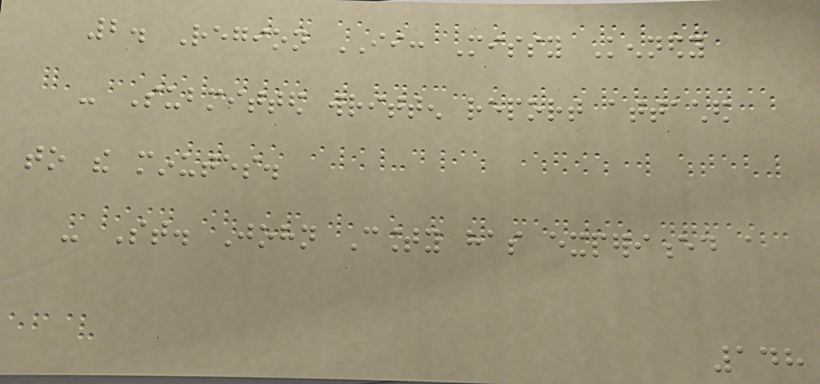2. Region II: Missy Kennedy
- Submitted written report attached
to the minutes.
- St. John County has experienced a
148
